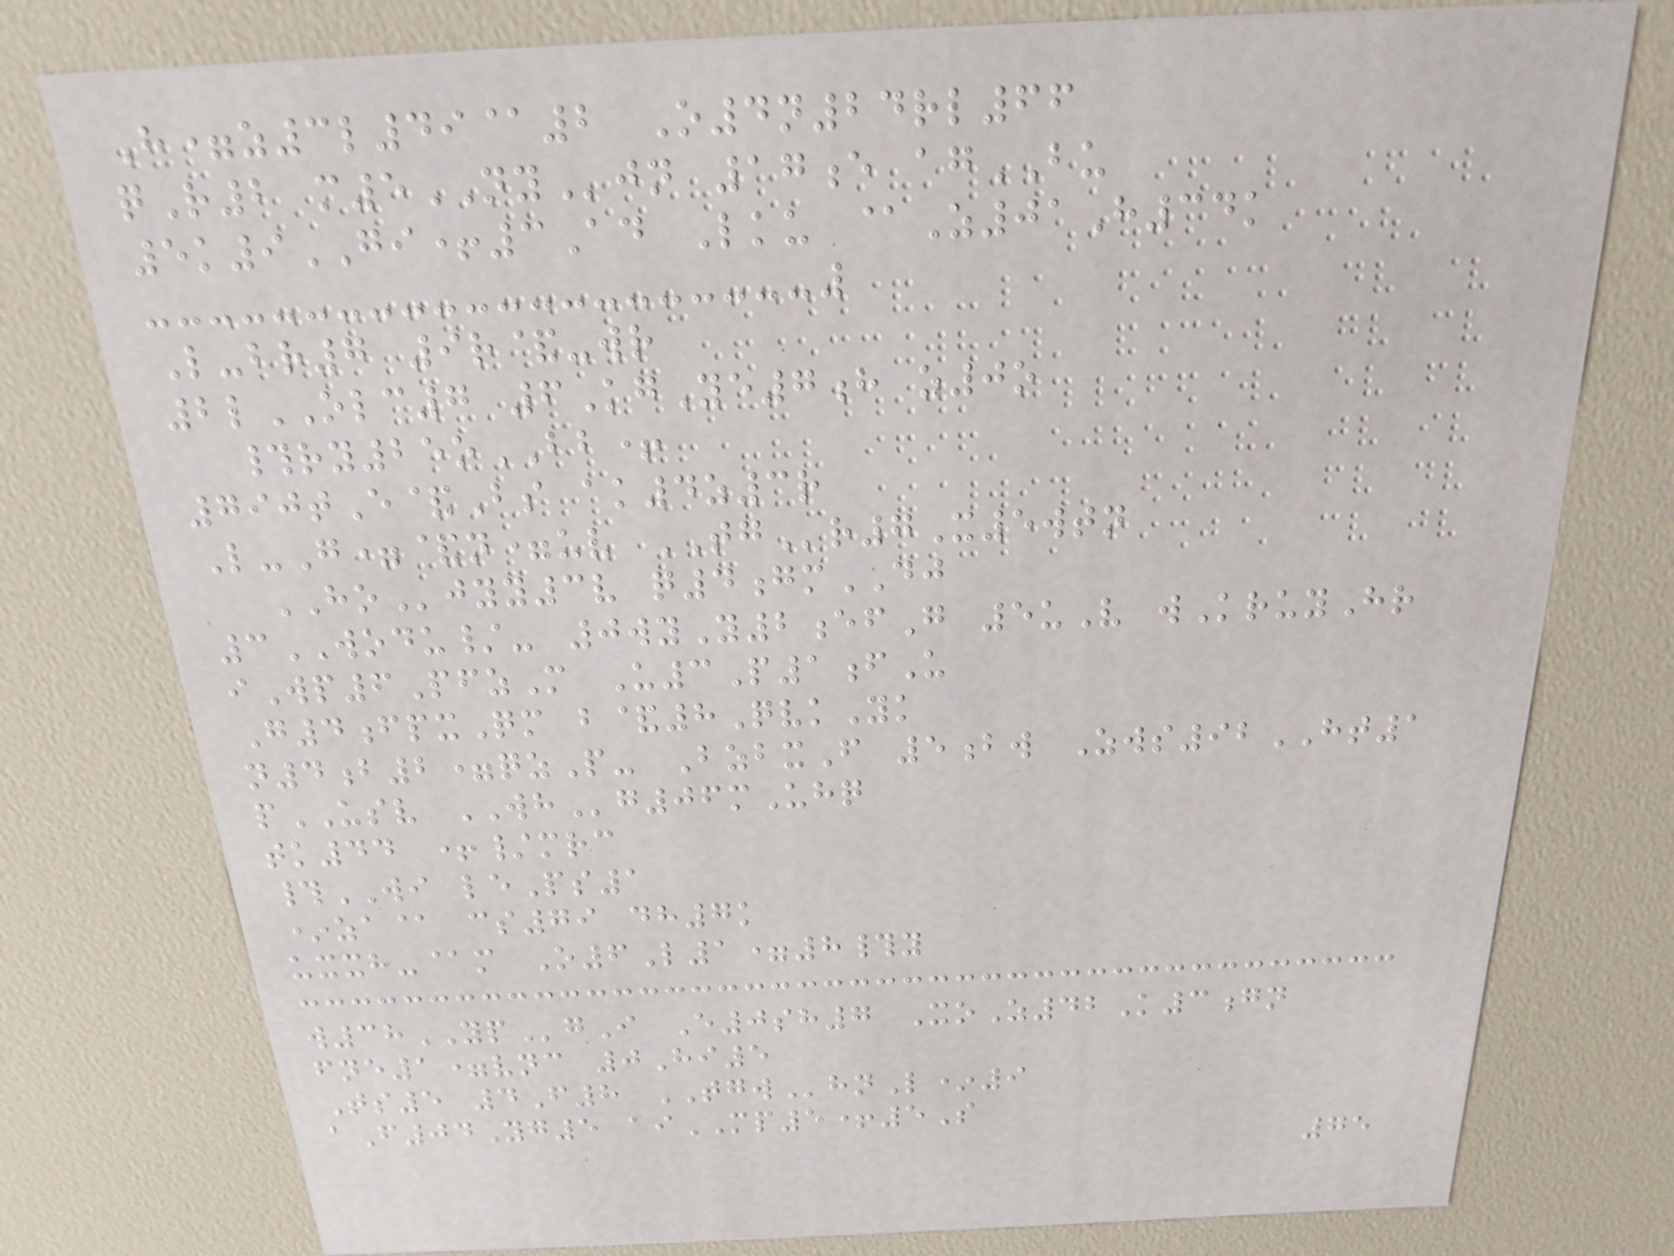H=z3l49@2 O4n24rl66
qR2 m5NYjn 17e agBU
5k9GI+3Ad Lku @Z01H34k
L-br7 9r&-wr
2lOLC7 6KgYe7h z0o
#ry25oBB+
790tE&Bs ak4z3r
L-G=&n=uv TGr7X5wtn
HOjyy3v q4gmDJ
3WODU/- 0wyY2efG 5uV wKruyHr
iWp6PfzM U3P1fU
G4fpxQm b&8QvkYk
n4b2=qzP- BzbxF 5bw Zws92HT1
pUSV WHg06mUhq
tk44 +/mrc
#WI lePs1
*za@ cs79 dh7k
uxxh-@m O6L1=8#y
w38YPgI E0sh7 XoZ42K3gn
fne1=vnc 0Hi5
Ts5 4F8 TGWhnL*9
aF04Yg5 aiMP5+5S
75
